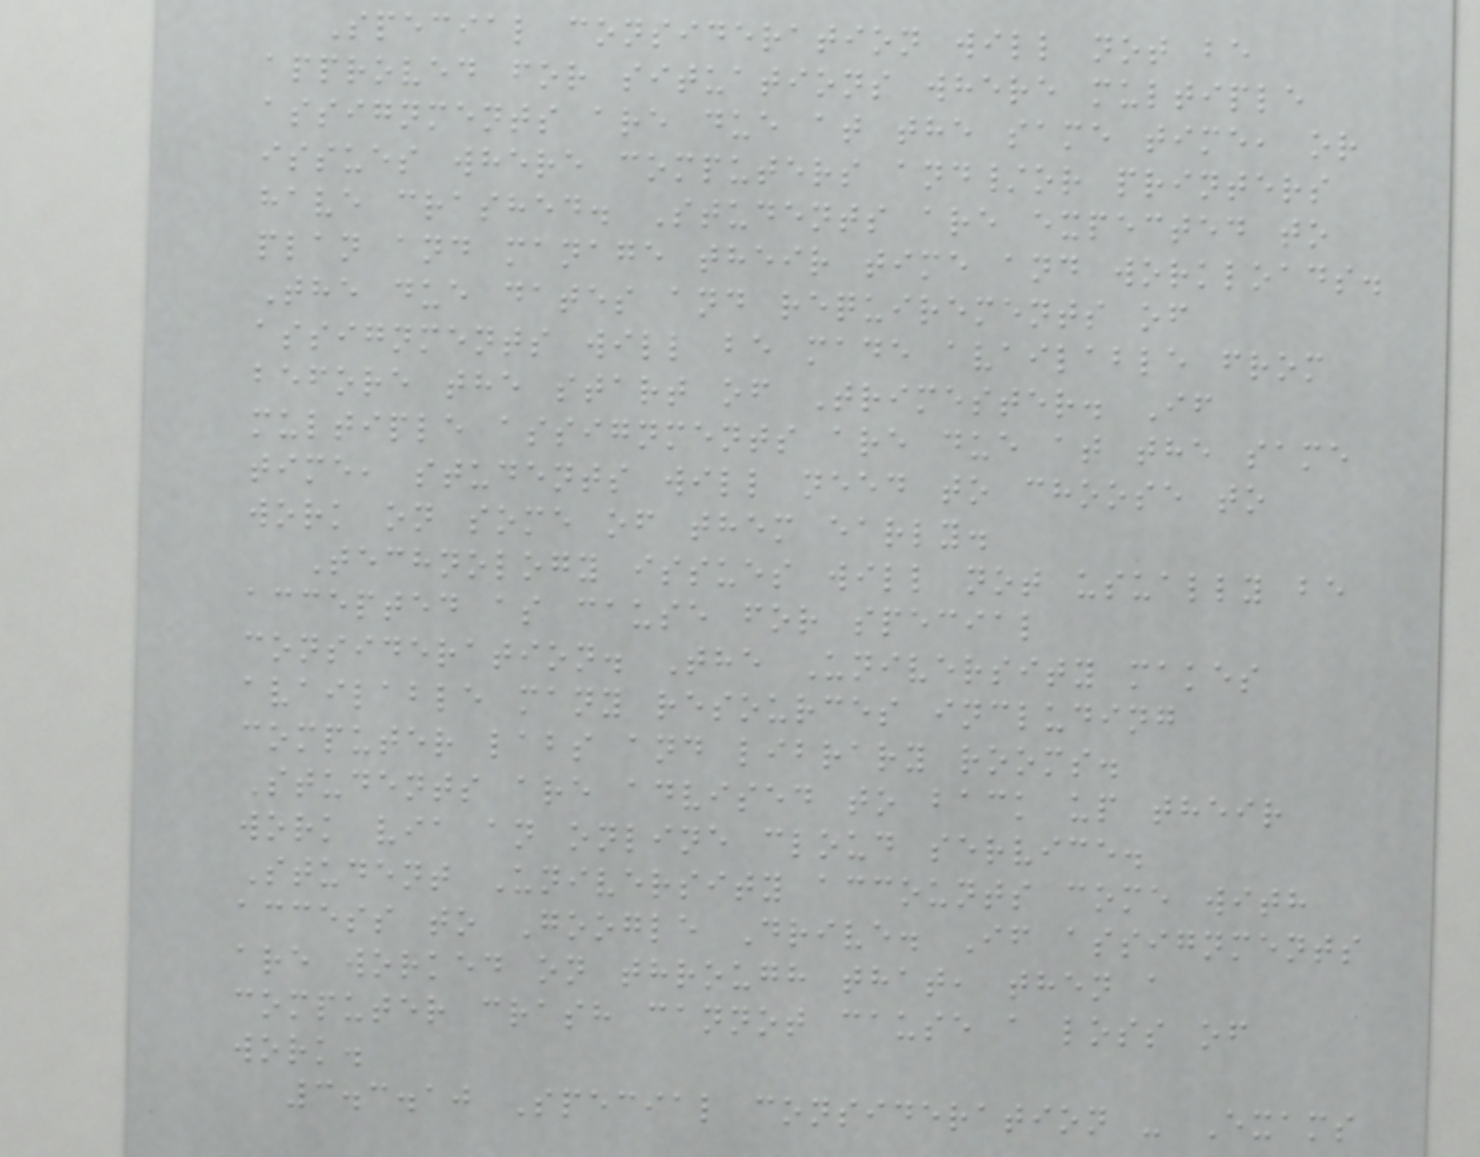Special consideration will not be
approved for situations where multiple
assignments are due at the same time, or
issues where computers and/or printers
have crashed. Students are expected to
plan and manage their time and workloads.
The due dates and requirements of
assignments will be made available from
before the start of Trimester. If
multiple assignments are due at the same
time, students will need to choose to
work on some of them early.
Technology issues will not usually be
accepted as cause for special
consideration. The University makes
available many resources including
computer labs and library rooms.
Students are advised to back up their
work via an online cloud service.
Student University accounts come with
access to Google Drive. If assignments
are worked on through that, then a
computer crash cannot cause a loss of
work.
3.3.10 Special consideration - Exams
